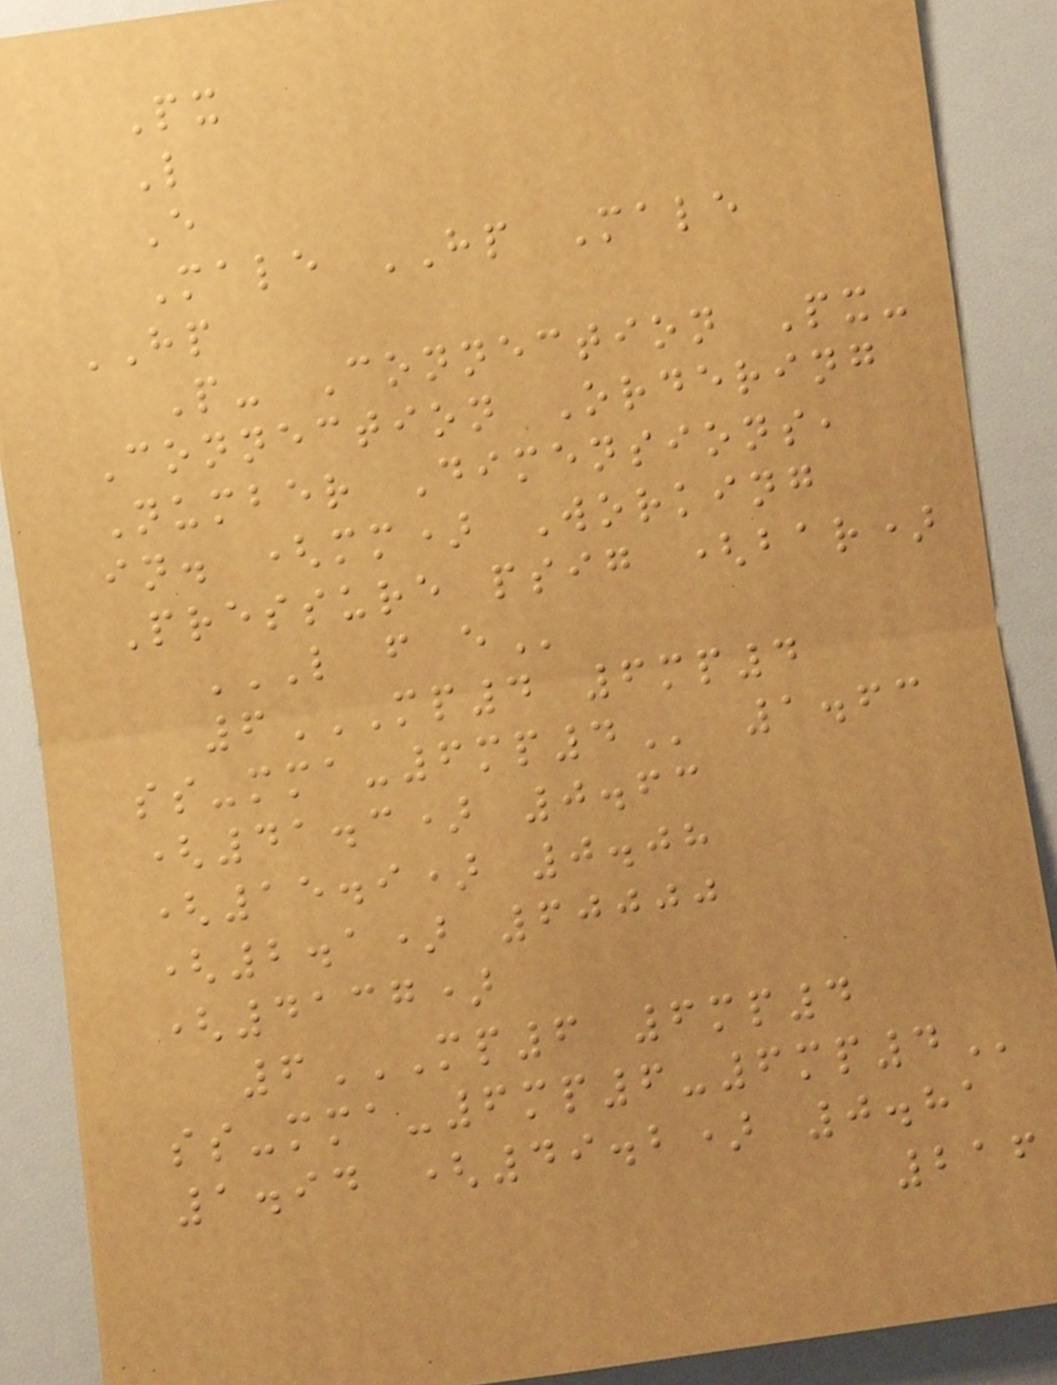Px
L
E
Male HP Male
HP
P- Connection Px-
Connection Ordering
Number Dimensions,
in. (mm) Working
Pressure psig (bar)
L F E
6MP4 6MP4
SS-MMA-6MP4 1.63
(41.3) 0.63
(15.9) 0.08
(2.1) 60000
(4137)
6MP6 6MP4
SS-MMA-6MP6-6MP4
1.94 (49.2) 0.81
216
